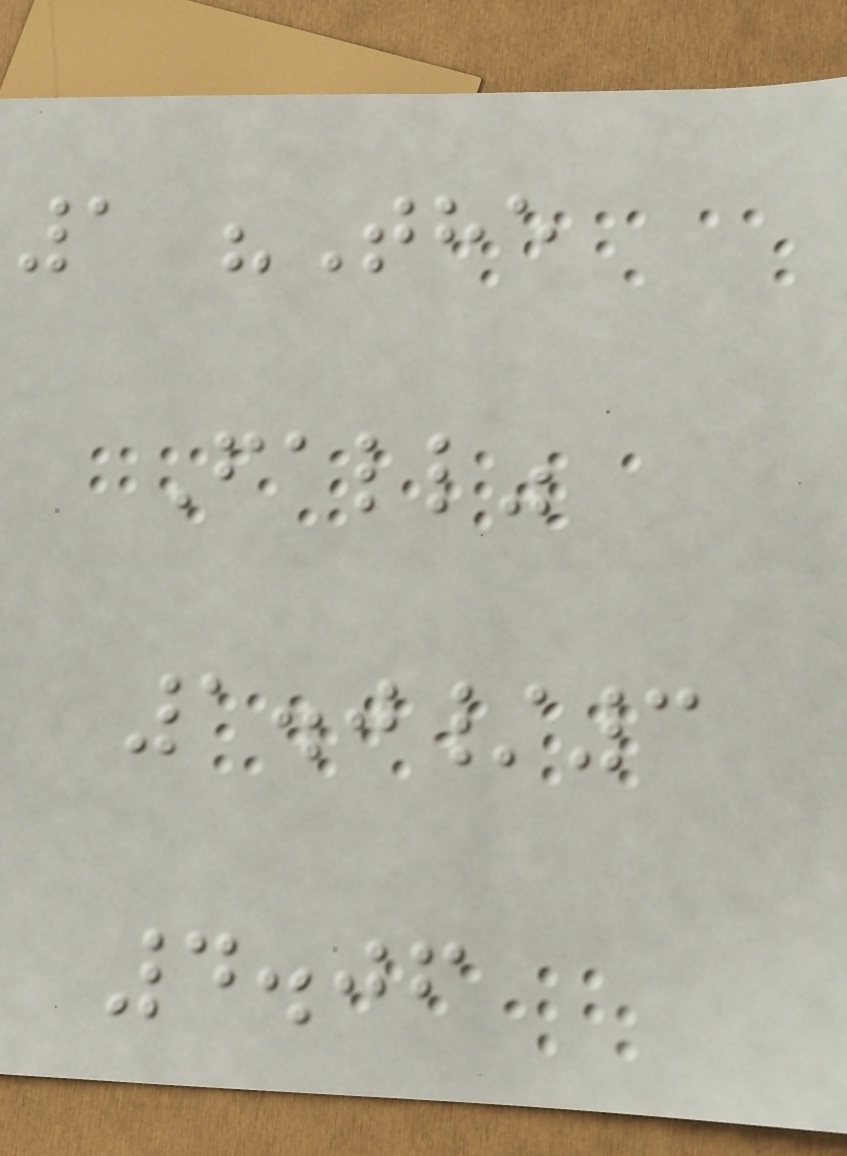1 "The
Fall"
1.0/3
4.06
